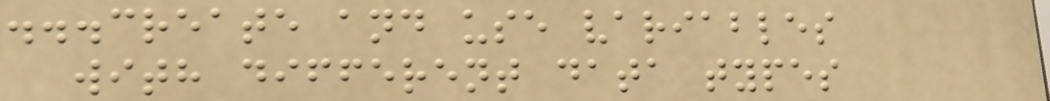...create and use variables
with different data types
